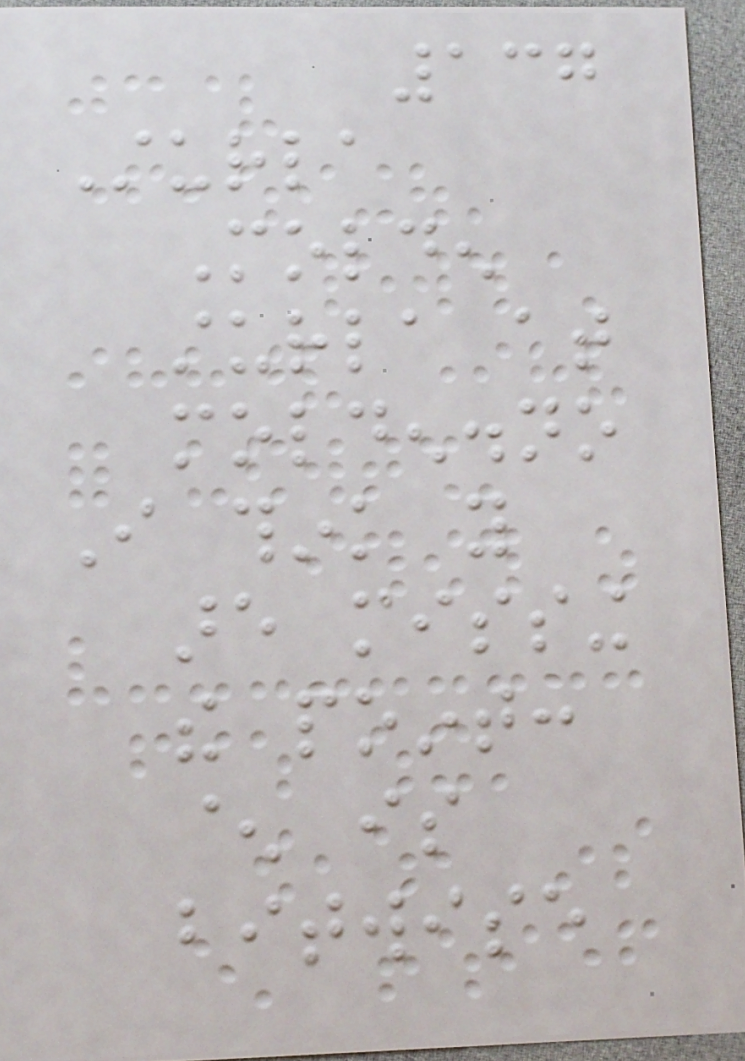137
Sturla
Molden
sturla at
molden.no
I think you
are missing
the point:
^ is
bitwise
